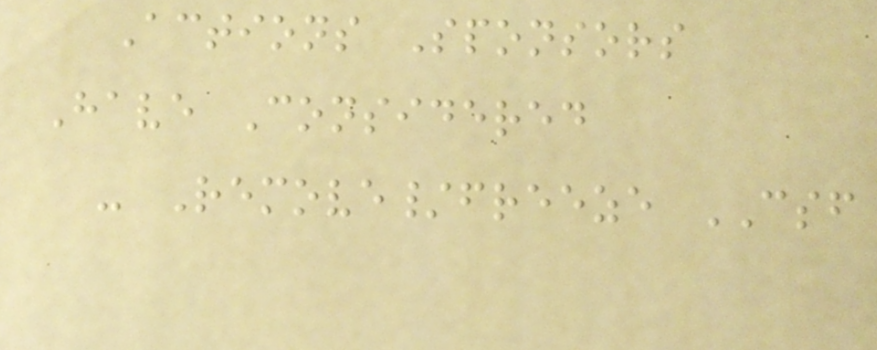Actions Sponsors
Have Considered
- Remove/freeze CSF
